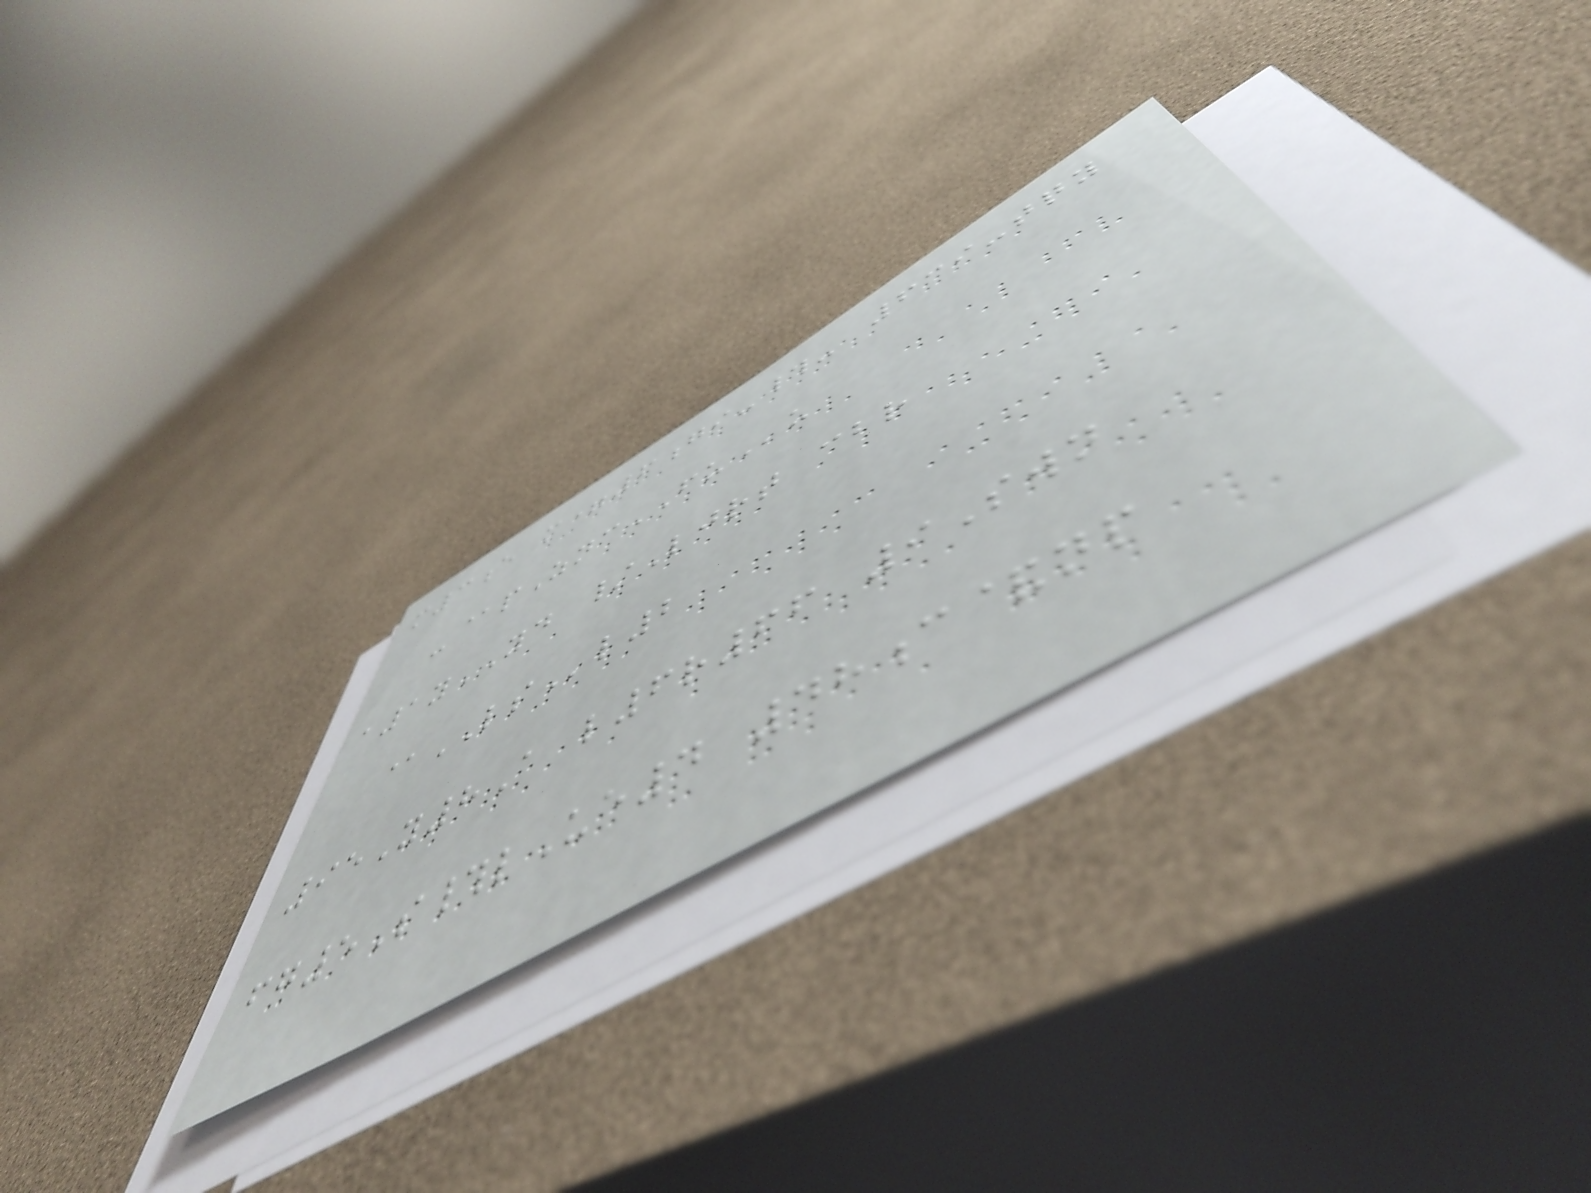m3e m=6gi-#- 639-tqy
-@pZncFUu
a1yYD /Ljrt cbr
@LSl2
95Y8A l6r66 9Swn
fg5S#lUe4 48c&np
